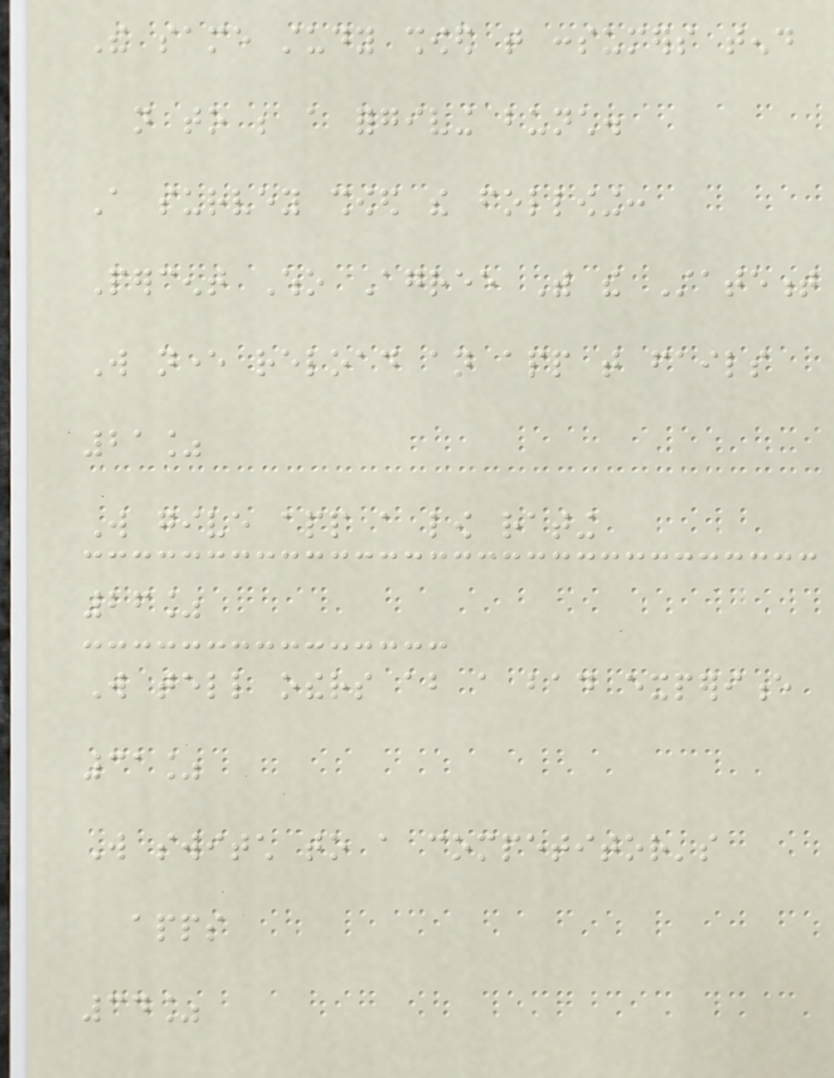The same study showed that consumers tend
not to be a forgiving bunch.
A survey showed the following:
Percent Who Agree With the Statement
Will never reload an app that fails
21%
Will give app a low rating
26%
Will tell others about a bad experience
31%
Will switch to a competitor's
apps
34%
